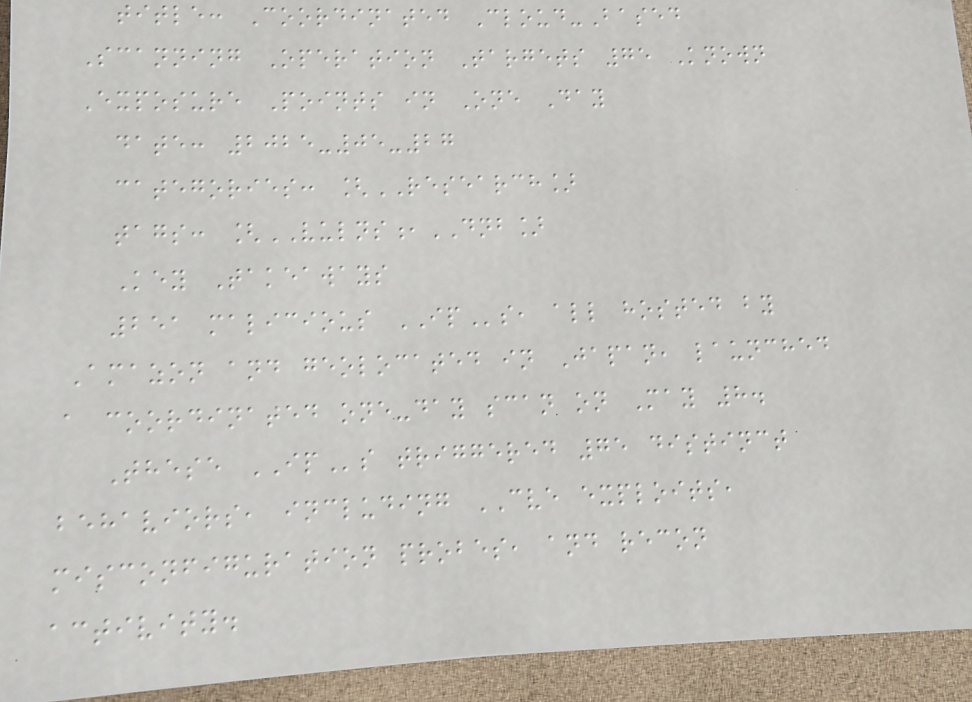title: Coordinated Cloud-Based
Scanning Operation Targets 75 Known
Exposure Points in One Day
date: 2025-05-27
categories: [RESEARCH]
tags: [VULNS,DNB]
Key Takeaways
251 malicious IPs, all hosted by
Amazon and geolocated in Japan, launched
a coordinated one-day scan on May 8.
These IPs triggered 75 distinct
behaviors, including CVE exploits,
misconfiguration probes, and recon
activity.
